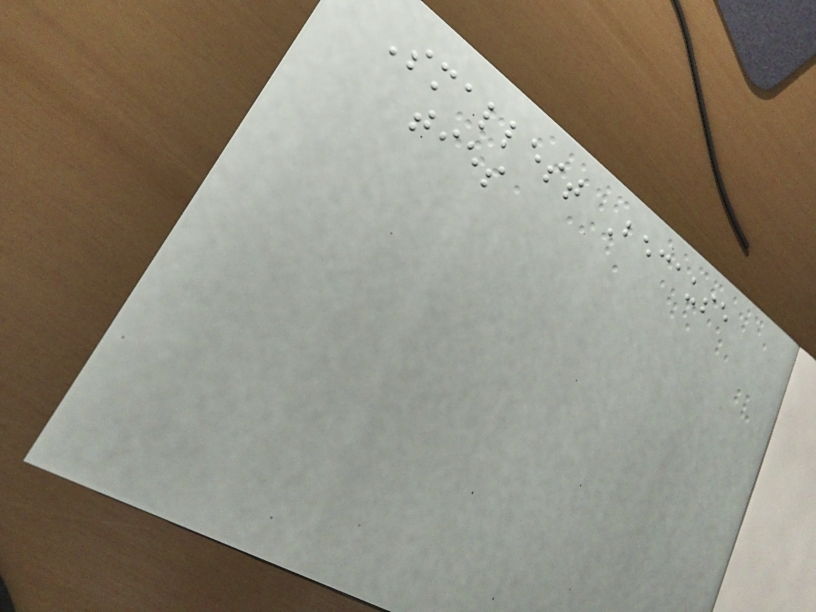Smallest Because
ties
